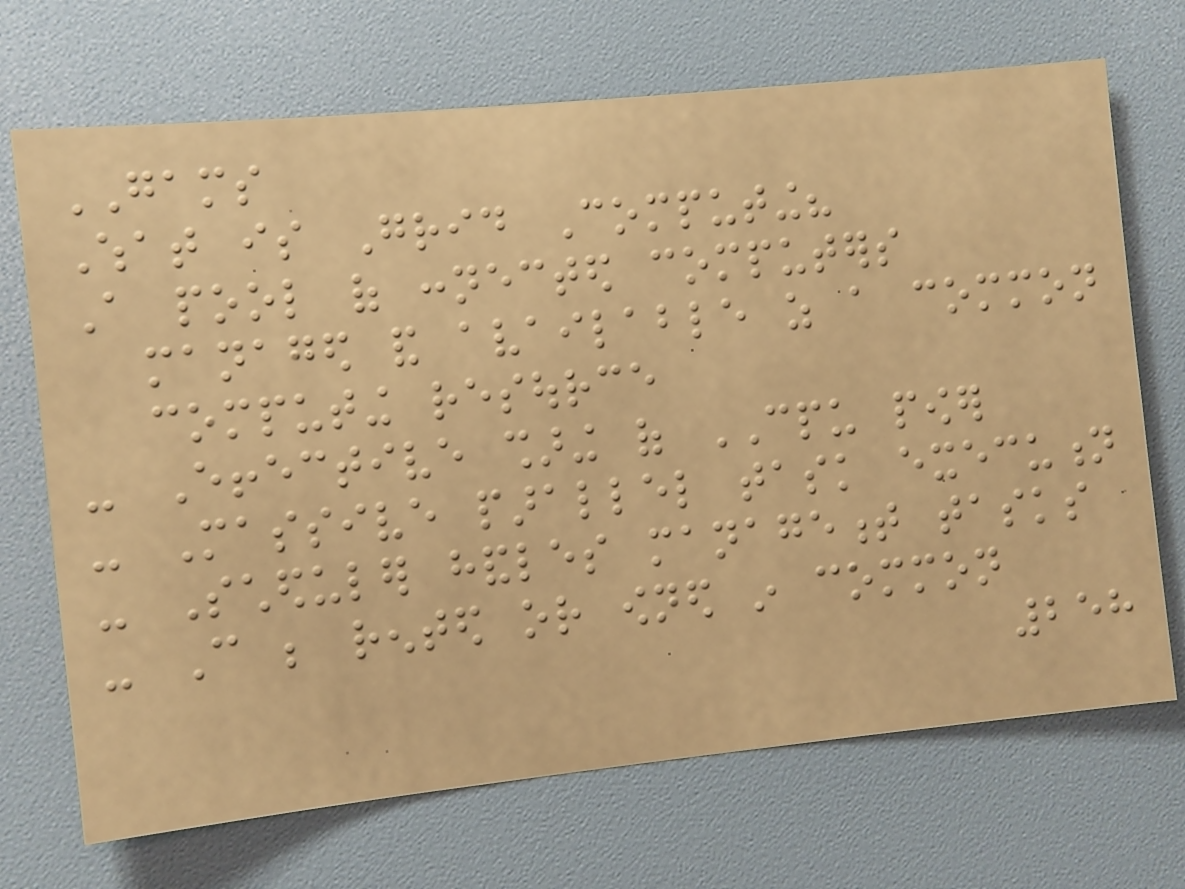GAMS
What is Grid Computing?
A pool of connected computers
managed and available as a common
computing resource
- Effective sharing of CPU power
- Massive parallel task execution
- Scheduler handles management tasks
- Can be rented or owned in common
258
